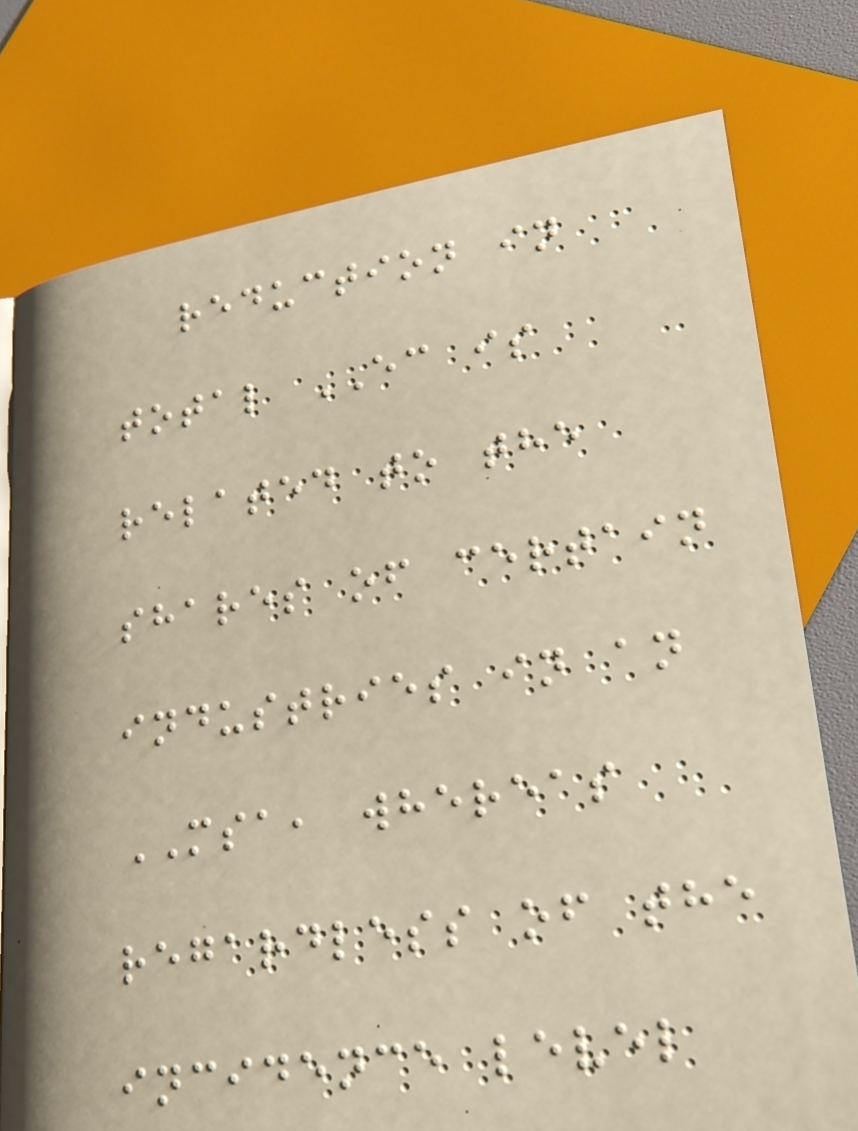reduction in
total EC is
related to the
shares of certain
industries in an
MSA, whereas
regardless of the
incidence level
